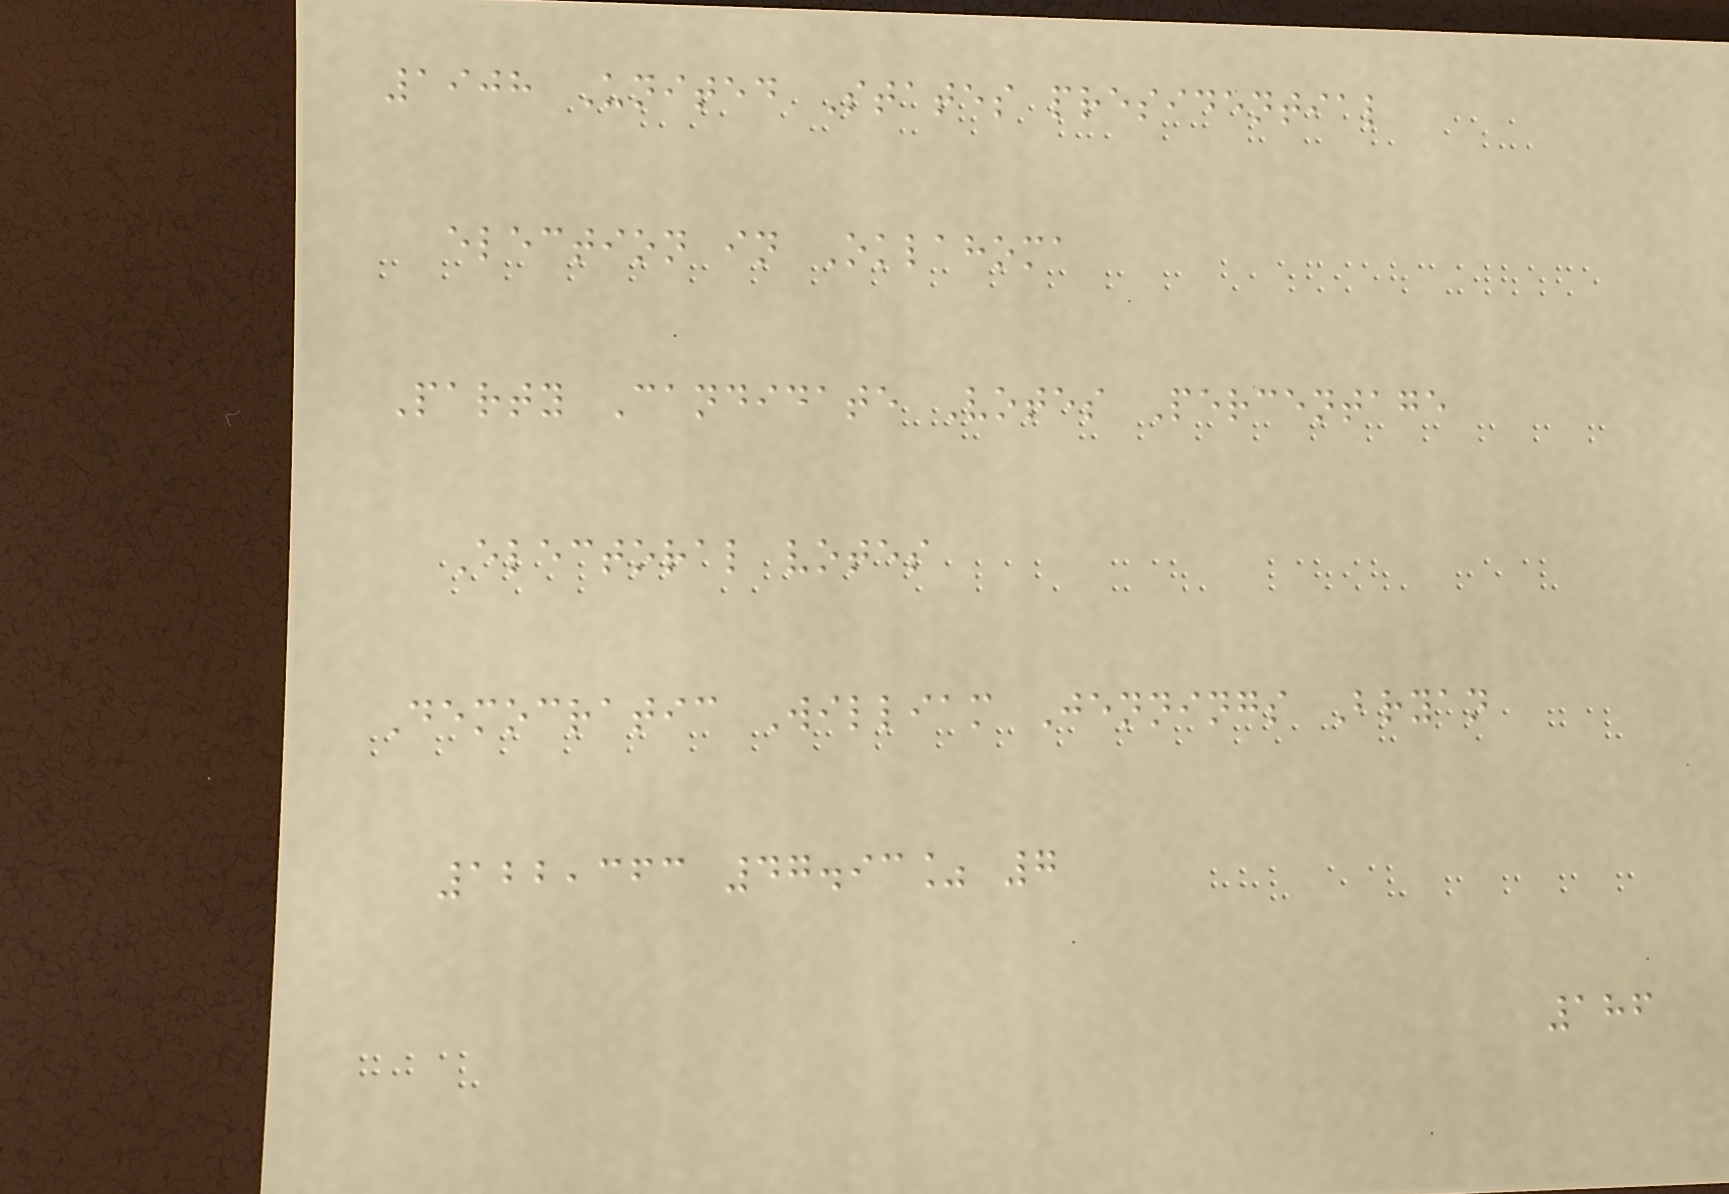1908 United States presidential
election in Oklahoma
Party Candidate Votes Percentage
Electoral votes
Democratic William Jennings Bryan
122,363 47.93% 7
186
